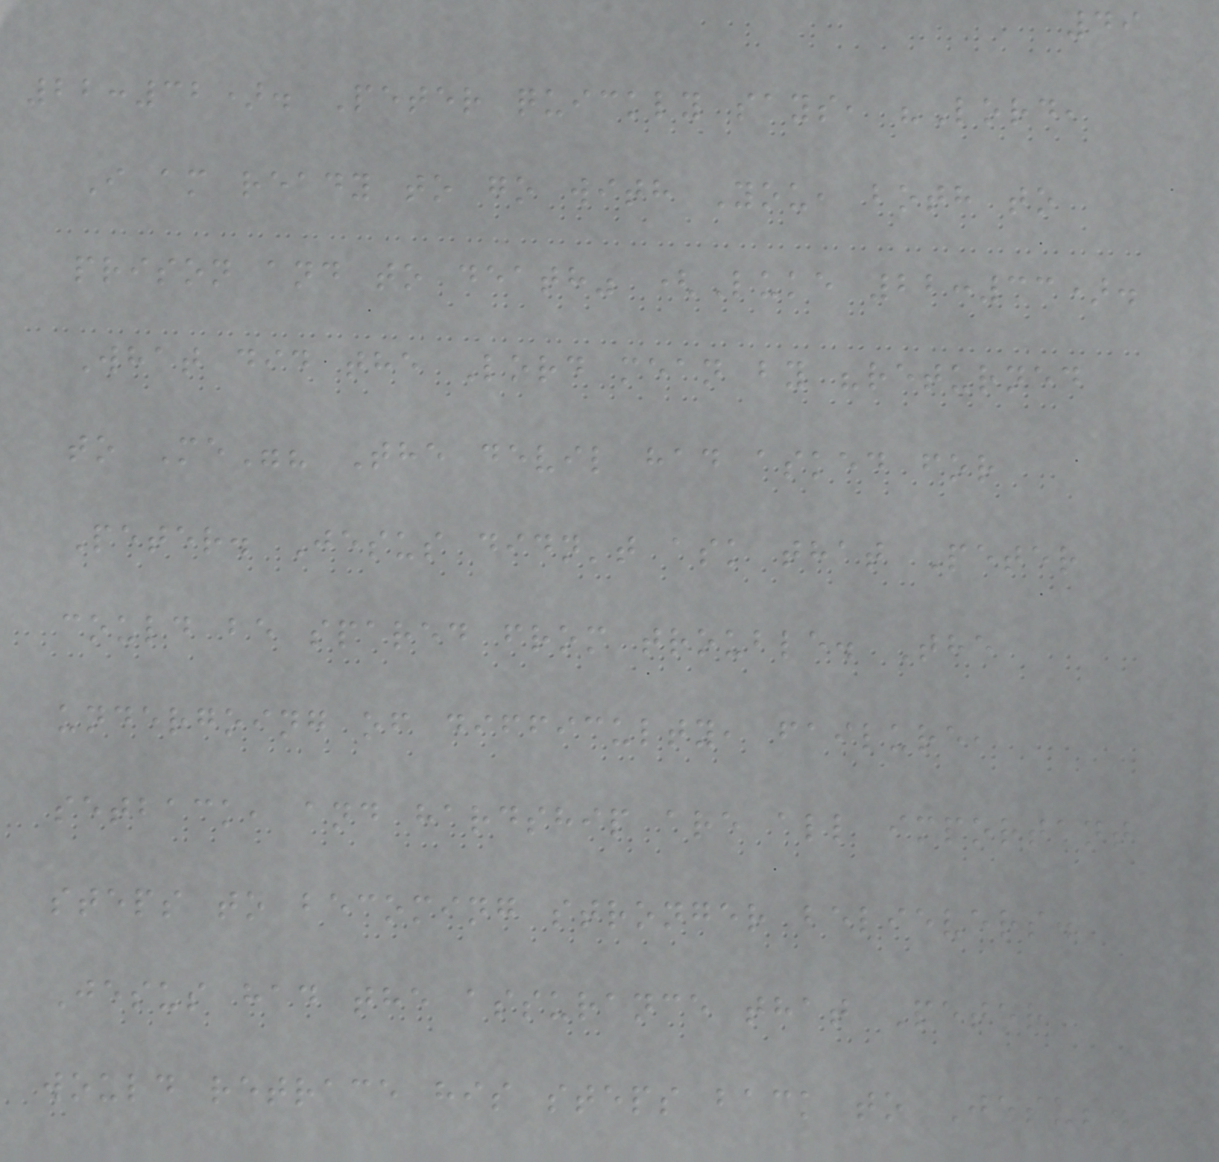49
22:32). Peter quickly says, "Lord,
I am ready to go with You, both to
prison and to death" (Luke 22:33).
What did the Lord mean by "returned
to Me"? The devil had asked for
Peter. Jesus didn't ask that Peter
could be spared from trouble. The
undergoing of difficulty, failure,
setback, and hardship are all important
steps to becoming stronger believers.
Jesus had the assurance that Peter
would retrace his steps back to Jesus.
